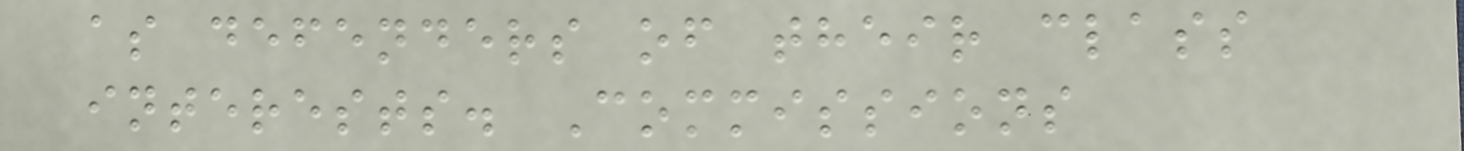as defenders of their class
interests. Commissions
